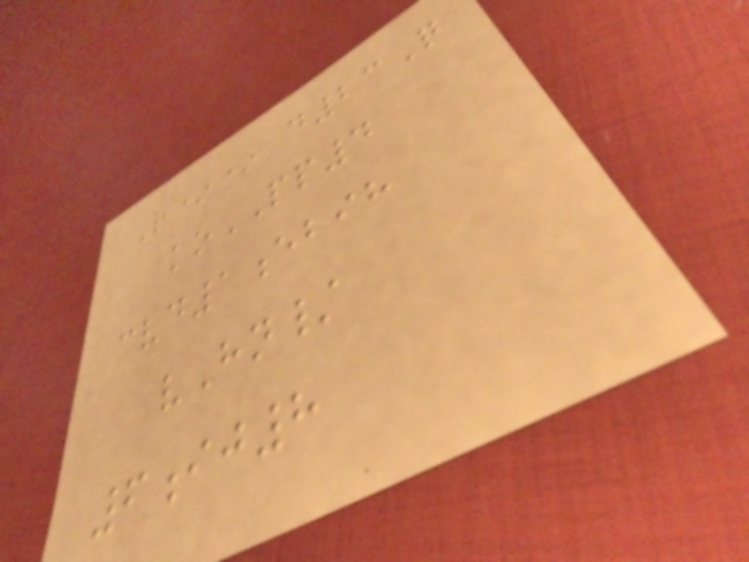R** d23Q
koPP4
cvd1ebih
vHn/
6ij8
